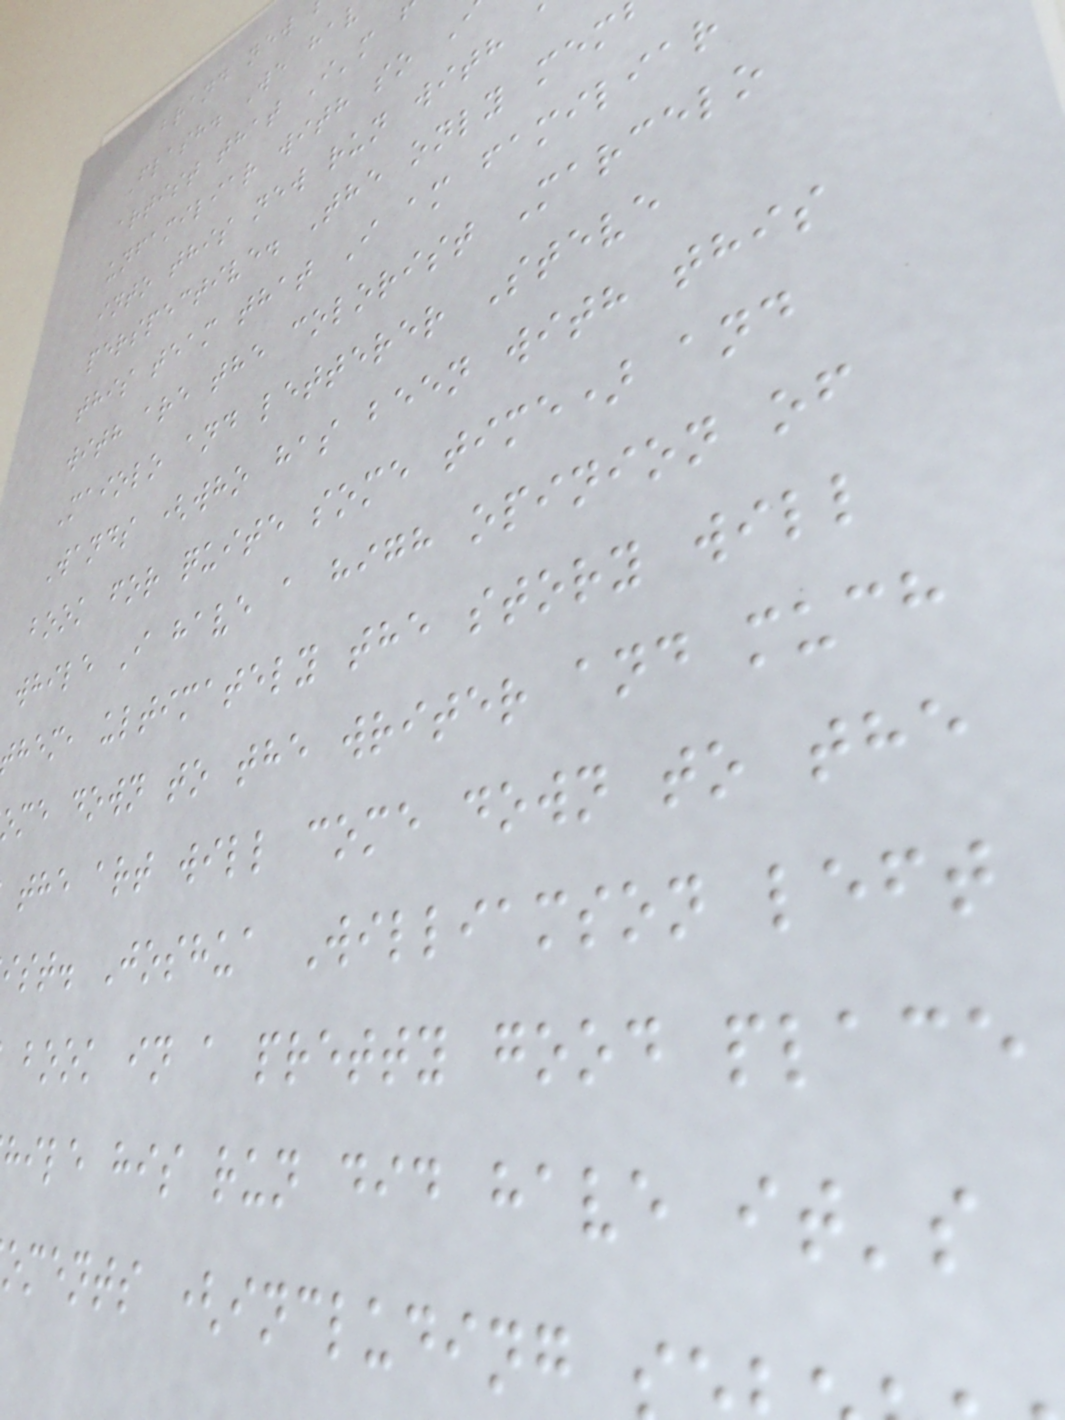brand new
Flash. We hav
artist that I'm
unfamiliar with so
into this new run with
perspective. The only mem
this team that I am familiar
with are the colorist Marcelo
Maiolo and letterer Steve
Wands (who has been with this
book for quite some time) and
while I have a high opinion of
hem, ultimately the story will
me down to the writer and much
the art will come down to the
ist. Joshua Williamson left
book in a pretty good place
hile his run did have it's
oments (including
